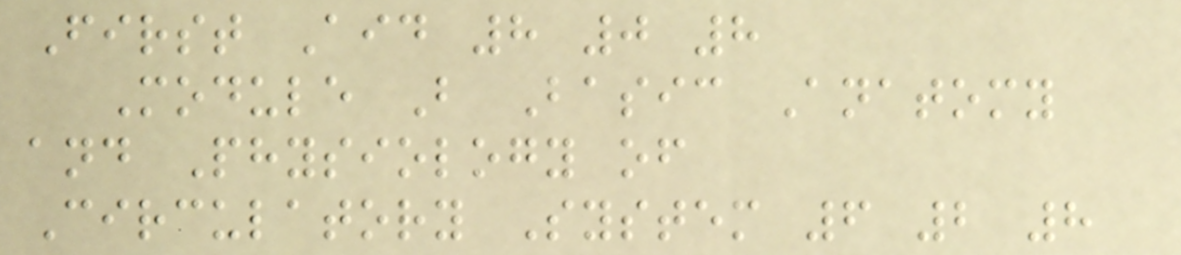First Aid 8 0 8
Module B Basic Anatomy
and Physiology of
Circulatory System 6 2 8
